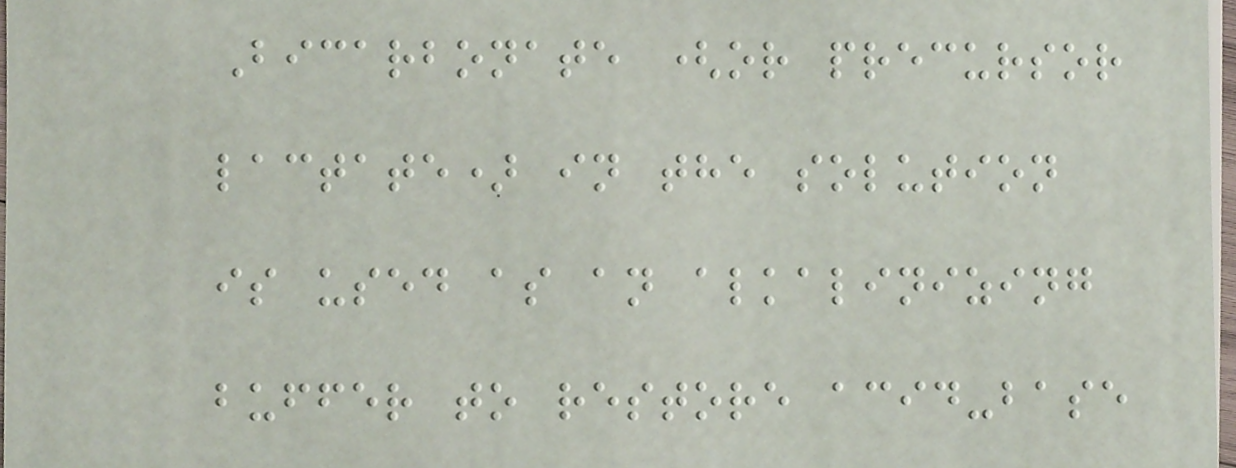Bicarbonate (or precursor
lactate) in the solution
is used as an alkalinizing
buffer to restore acid-base
